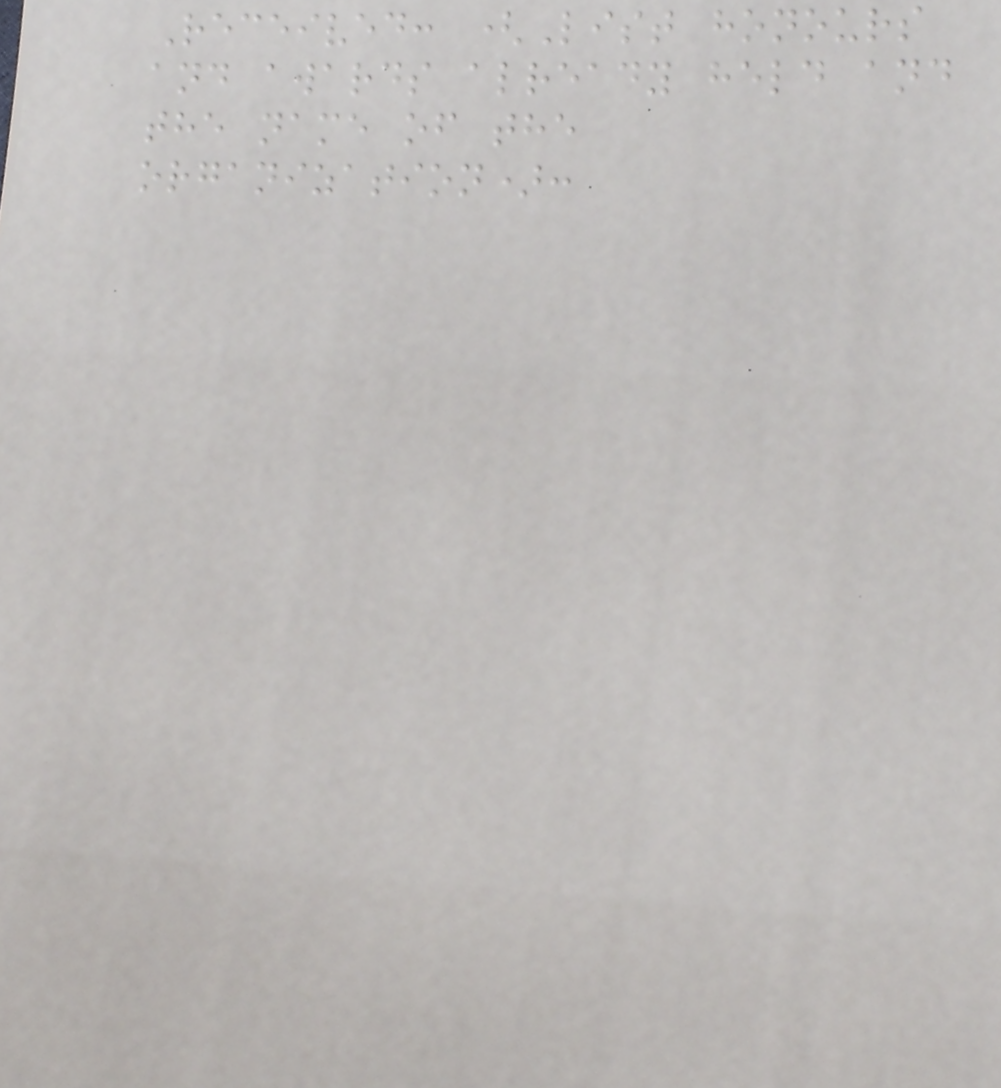Received: (List honours
and awards already held and
the name of the
organization):
